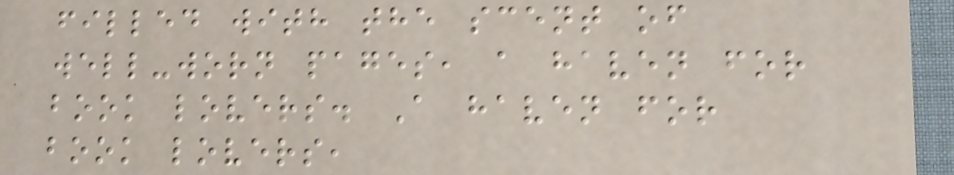filled with the scent of
well-worn pages, a haven for
book lovers. A haven for
book lovers,
